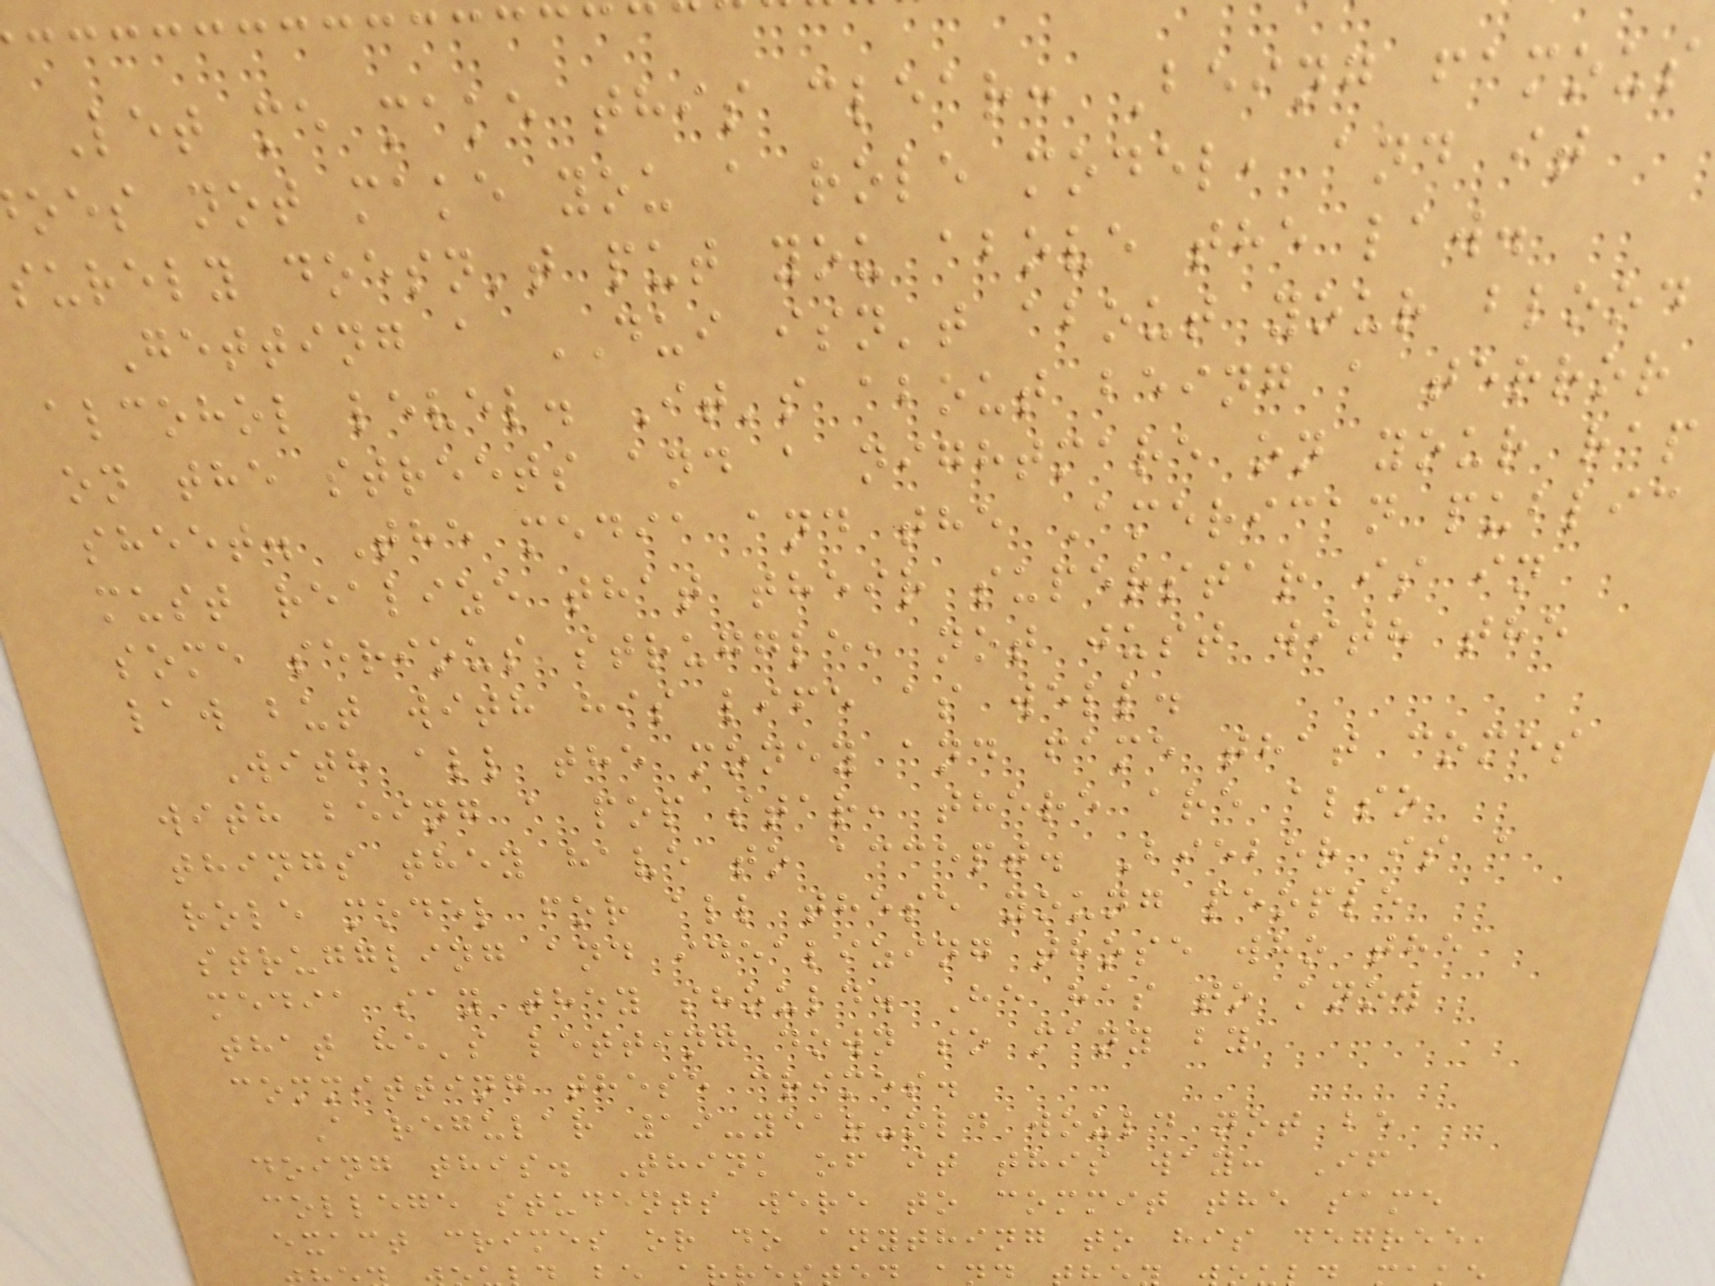Let me make this clear: Being famous
oes not make you a role model, and it
surely doesn't put you above the law.
Getting a DUI isn't about your blood
alcohol level. It's about being a terror
on the streets and a nightmare on your rap
sheet. The media and the American public
must realize that their superstar is in
some serious struggle, not just with the
law but with his life as well.
With all the money and fame that comes
with being a pop star, there are also
things they have to accept. Bieber is a
role model for all these young people
struggling and idealizing those who the
media say they should. He has to know
that he's letting down so many by
committing these crimes.
A regular 19-year-old would not be
doing this. Think of it this way: If
college students were to commit the same
exact crimes or do anything to his degree,
